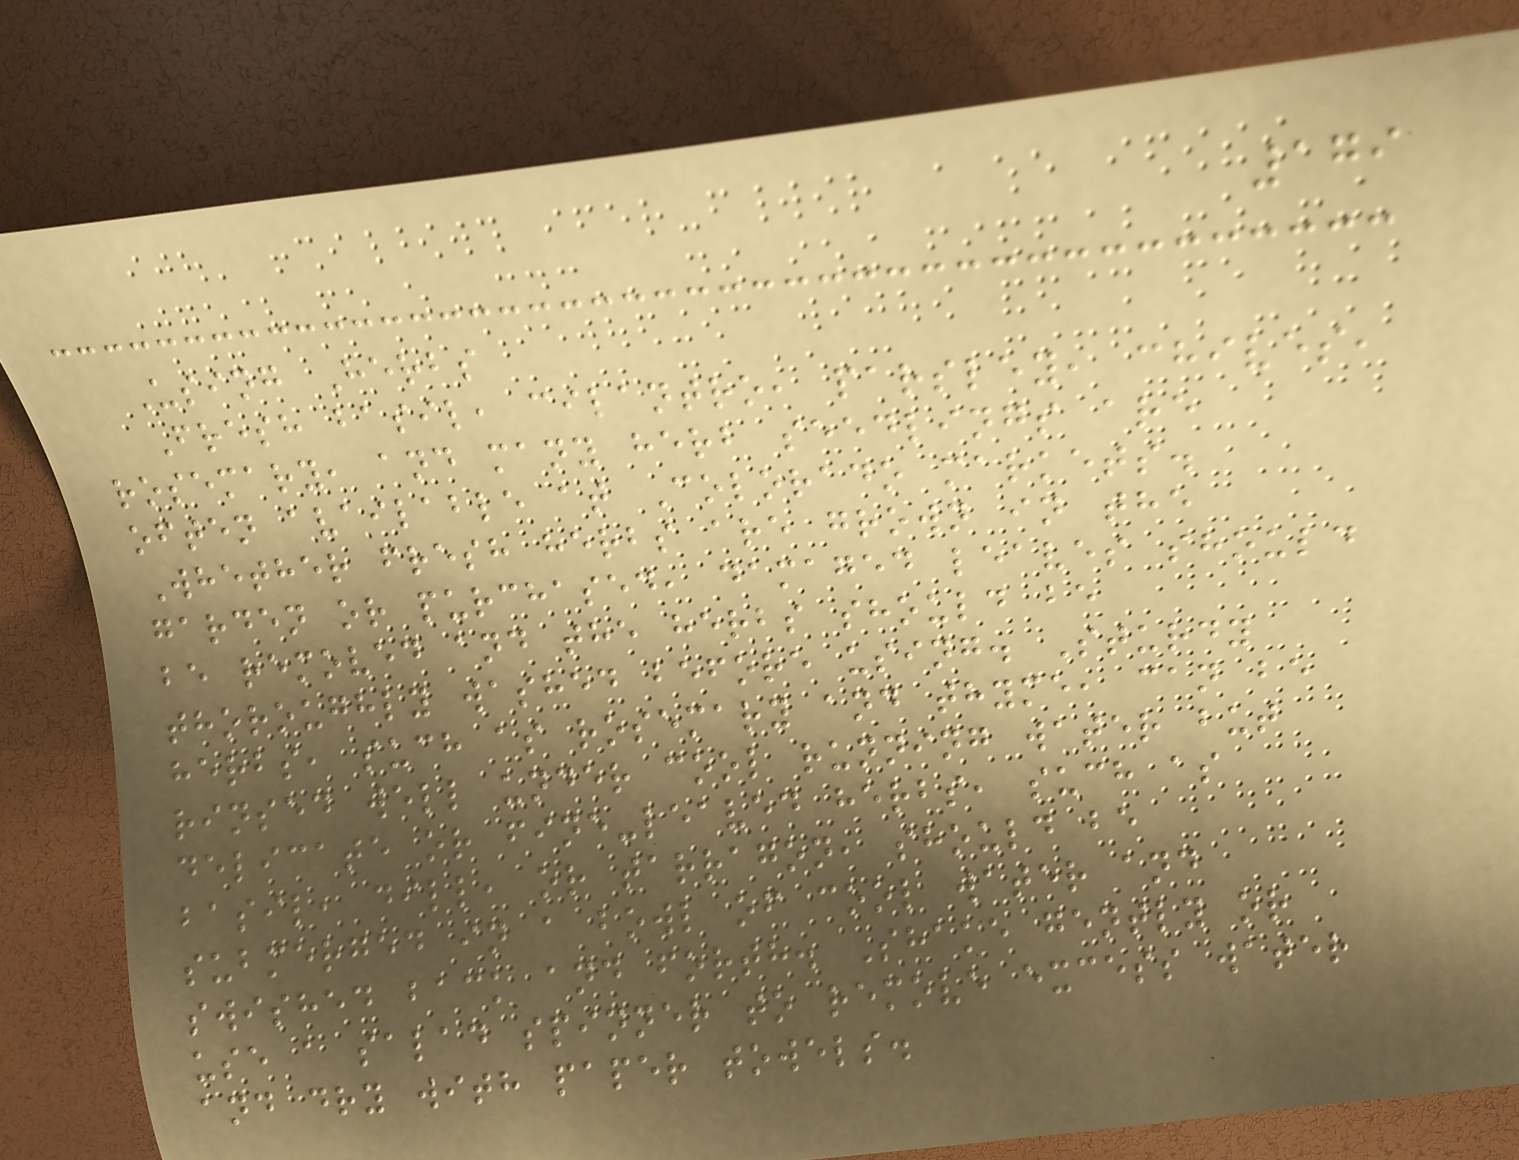179
Using Herbs
Fresh basil, cilantro, parsley, chives,
rosemary, and many herb seedlings are
often available at Colorado markets.
Whether fresh herbs are grown in the
garden or purchased, damaged leaves should
be removed and the herbs should be
thoroughly washed before using. Sturdy
herbs, such as rosemary and thyme, can be
rinsed well under cool running water but
delicate or fine-leaved herbs, such as
basil, dill, or tarragon, should be
submerged in a bowl of cool water and
swished back and forth. Shake gently or
use a salad spinner to remove excess water
and dry with paper towels.
